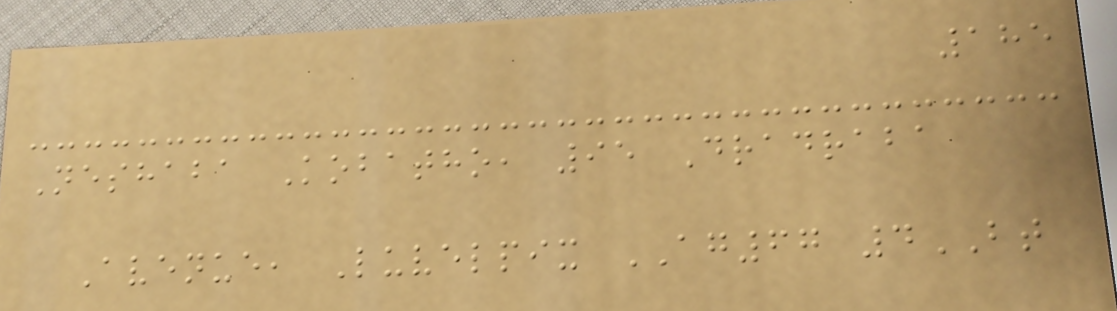185
Neshaba Kobatho, 95 Dradraba
Avenue, Luvelpix AG67 4BT
